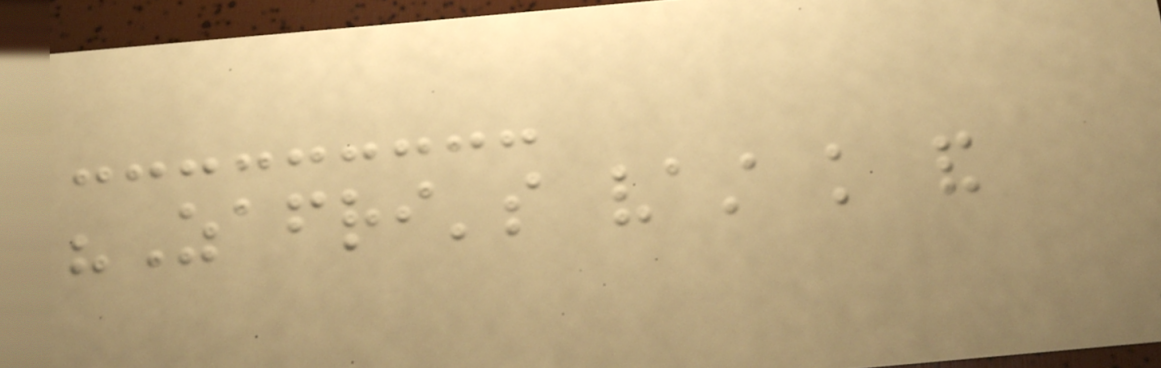"Zafri's vast knowledge and
